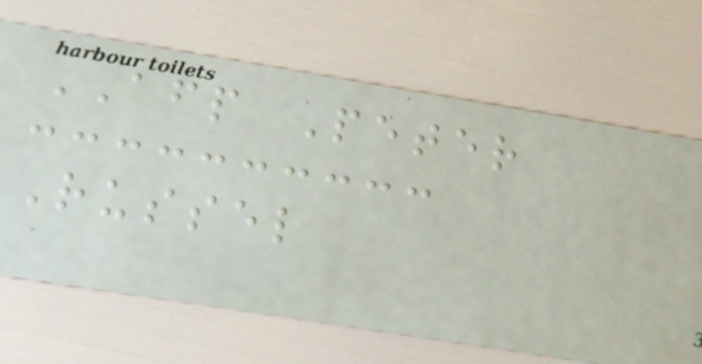AFP Peter
Russel
